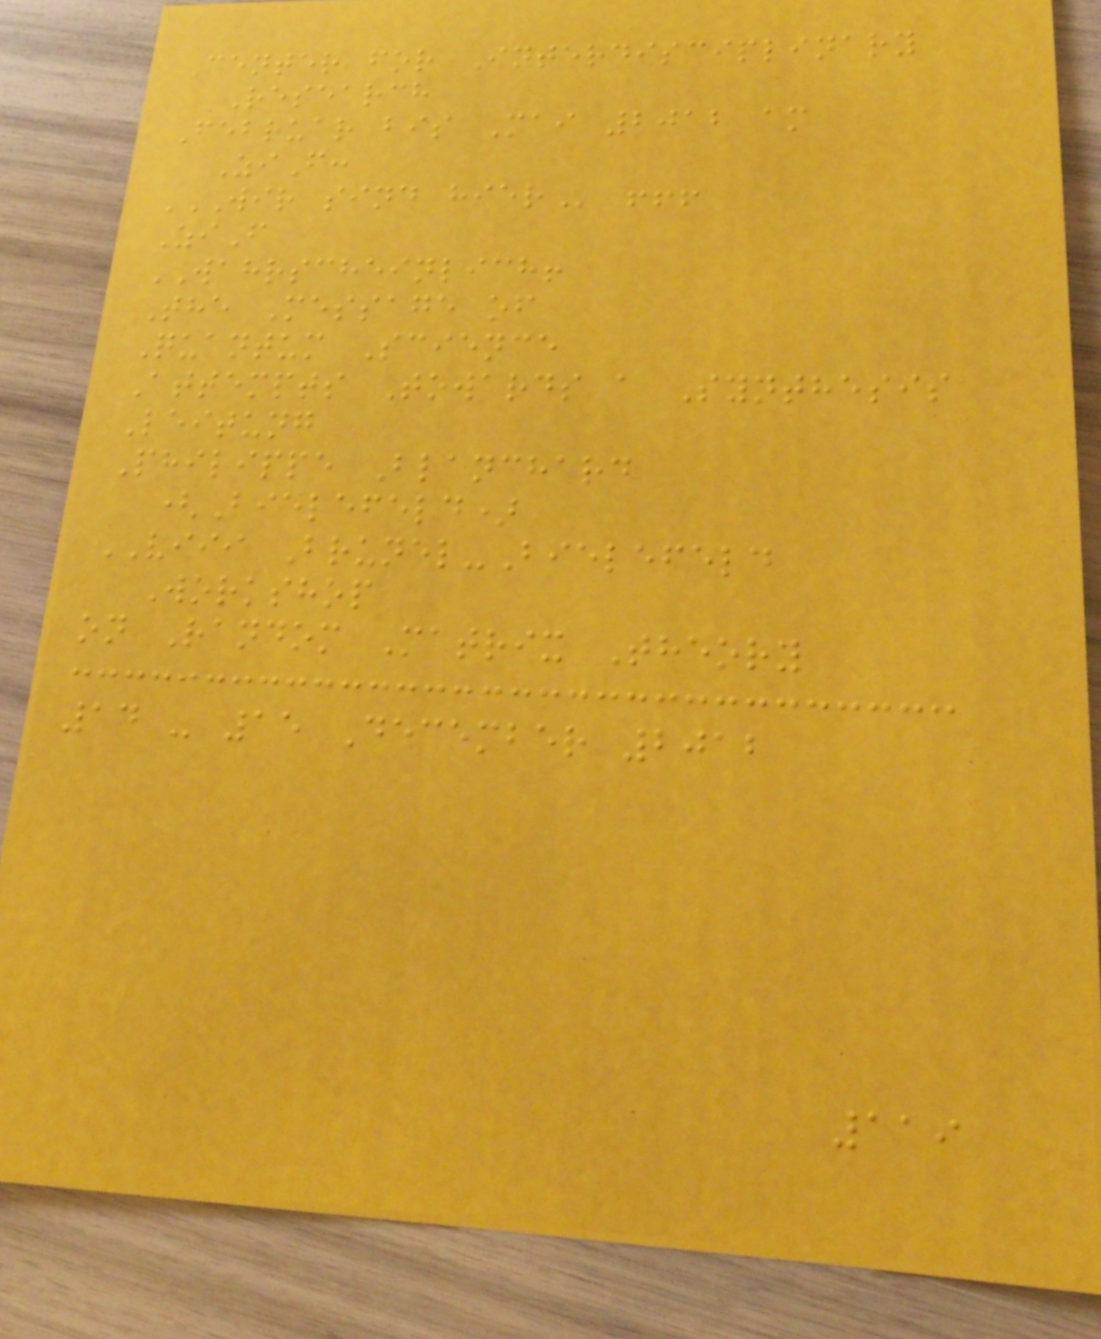Center for Interdisciplinary
Research
Februar bis Mai 2012 am
ZiF:
WIR SIND HIER !!!
ZiF
WAHRSCHEINLICH!
The Message of
Quantum Science
Attempts Towards a Synthesis
Leitung
Philippe Blanchard
(Bielefeld)
VIII Brunel-Bielefeld
Workshop
on Random Matrix Theory
14 - 15 December 2012
119
